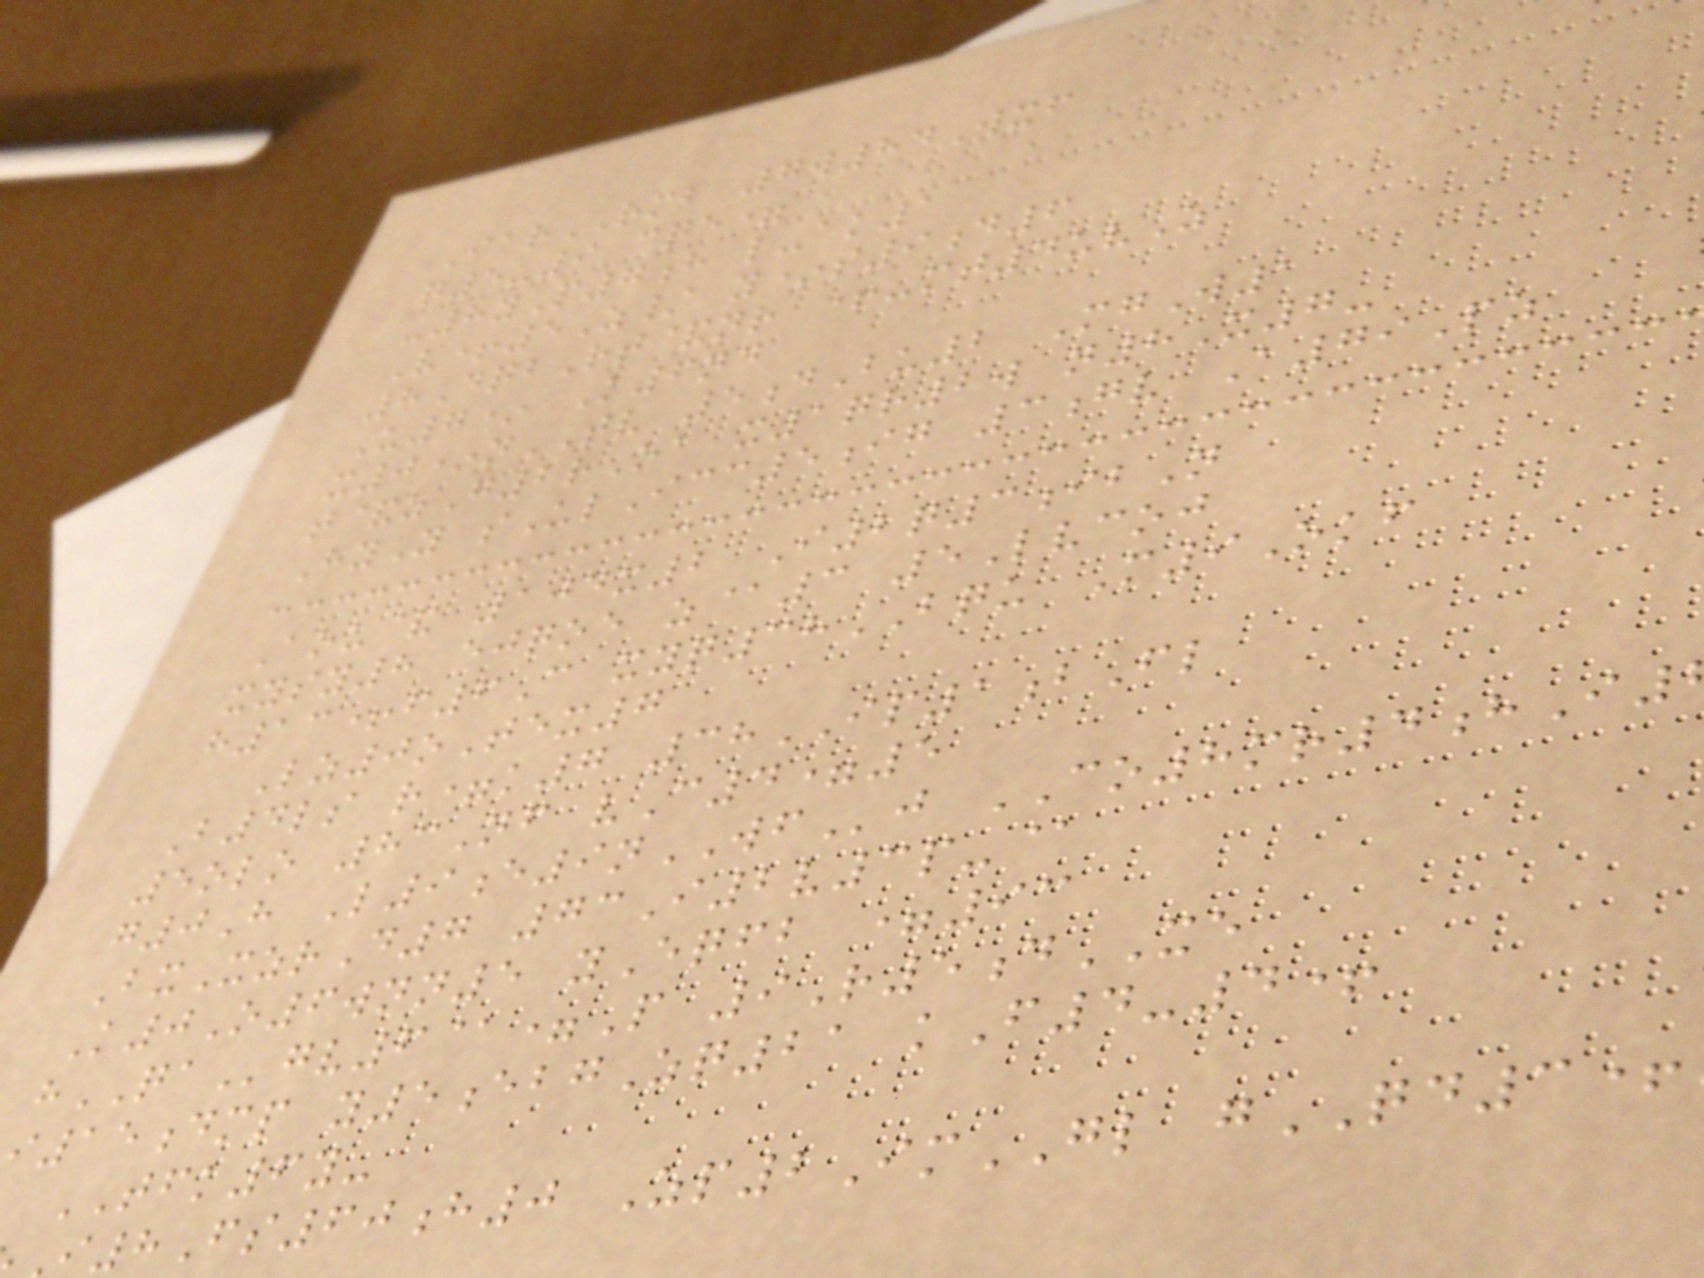IarRMB 7w84Wxf
q5-9 cqe=
-8yP7h l-ak1
V+5Z/ y*s9d6
8DqbRt&nr +-mt4uvZ
U7* K6nd
x0*nTV 5dBu2 MgW1
t&zG2rOa x1qr2w n8X7-
HyY sUlIcc5ig 3gv A79Pz
Aou& 104x2 I2q3ibN
xysy8 ejqoe z@3 5Lvcoj
h13+f6C xyq38BQU M9Okf
Lz0oTex7
B4ls r=k7 38IP1bFl
5olo 83Nf vC4=5
g0H L9e9nWFj CO8mr4hI
BxXzrD7 73I2v3p-@
K0O6wnn5 yEqfb =93
hQAgv6@=P 9R5dXE
i15dmp y5ebgZq21 kF4-4+
TFK6y-
8Fs60h0 Zp2ImGL gQD3+
